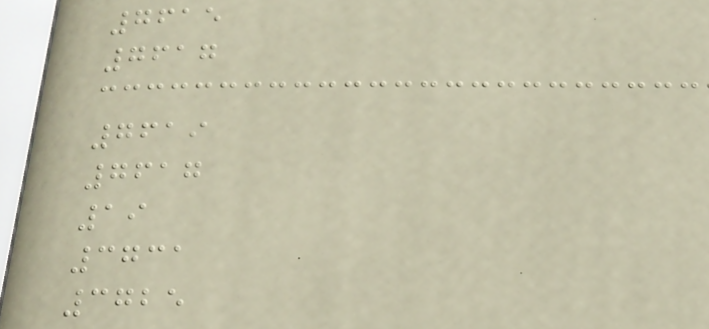7615
7617
7619
7617
19
3731
3725
